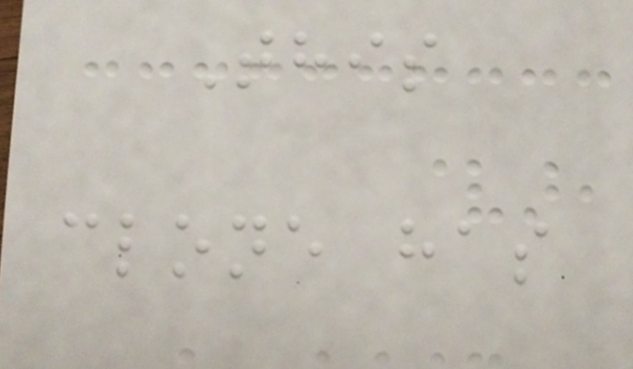This
clone has
